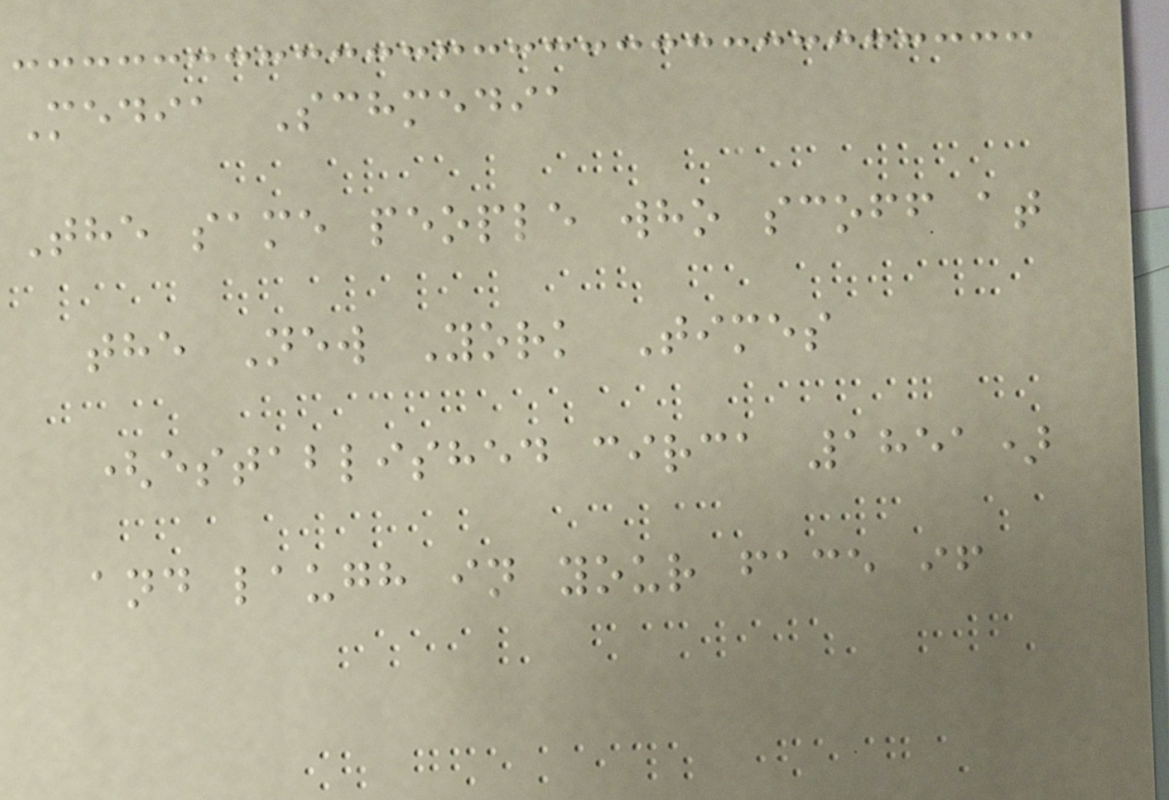Media Schmedia
The same people who scoff at
the New York Times
(established circa 1851)
and laugh in your face if
